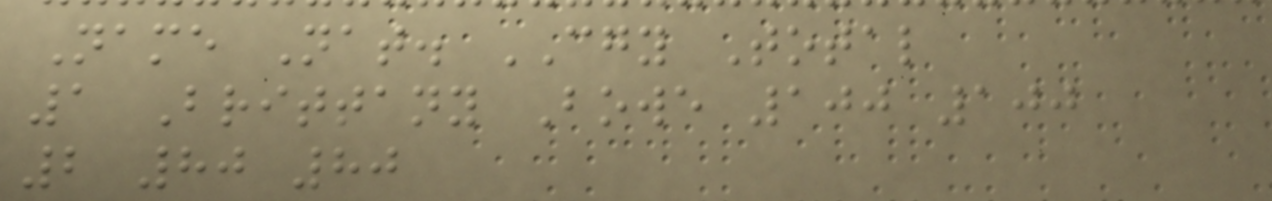Name Nat. CGY Total
1 Brittany Bowe 100 100
2 80 80
